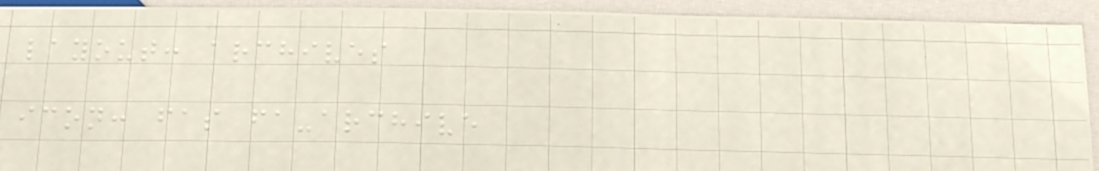layout: archives
icon: fas fa-archive
